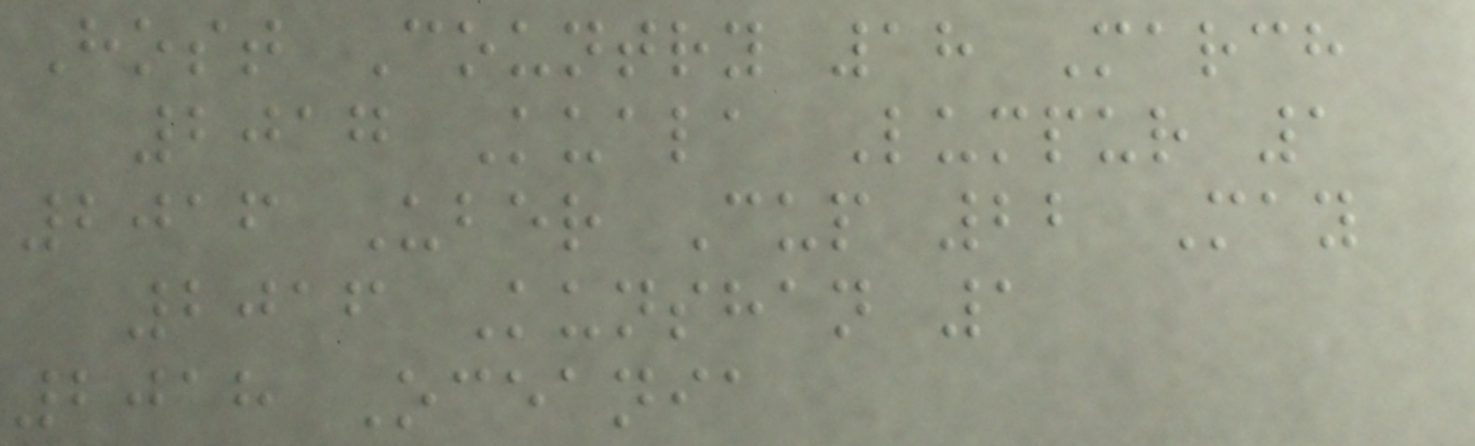Host Country 18 March
2017 Kuala Lumpur 1
2016 Uber Cup 22 May
2016 Kunshan 1
2018 Oceania
